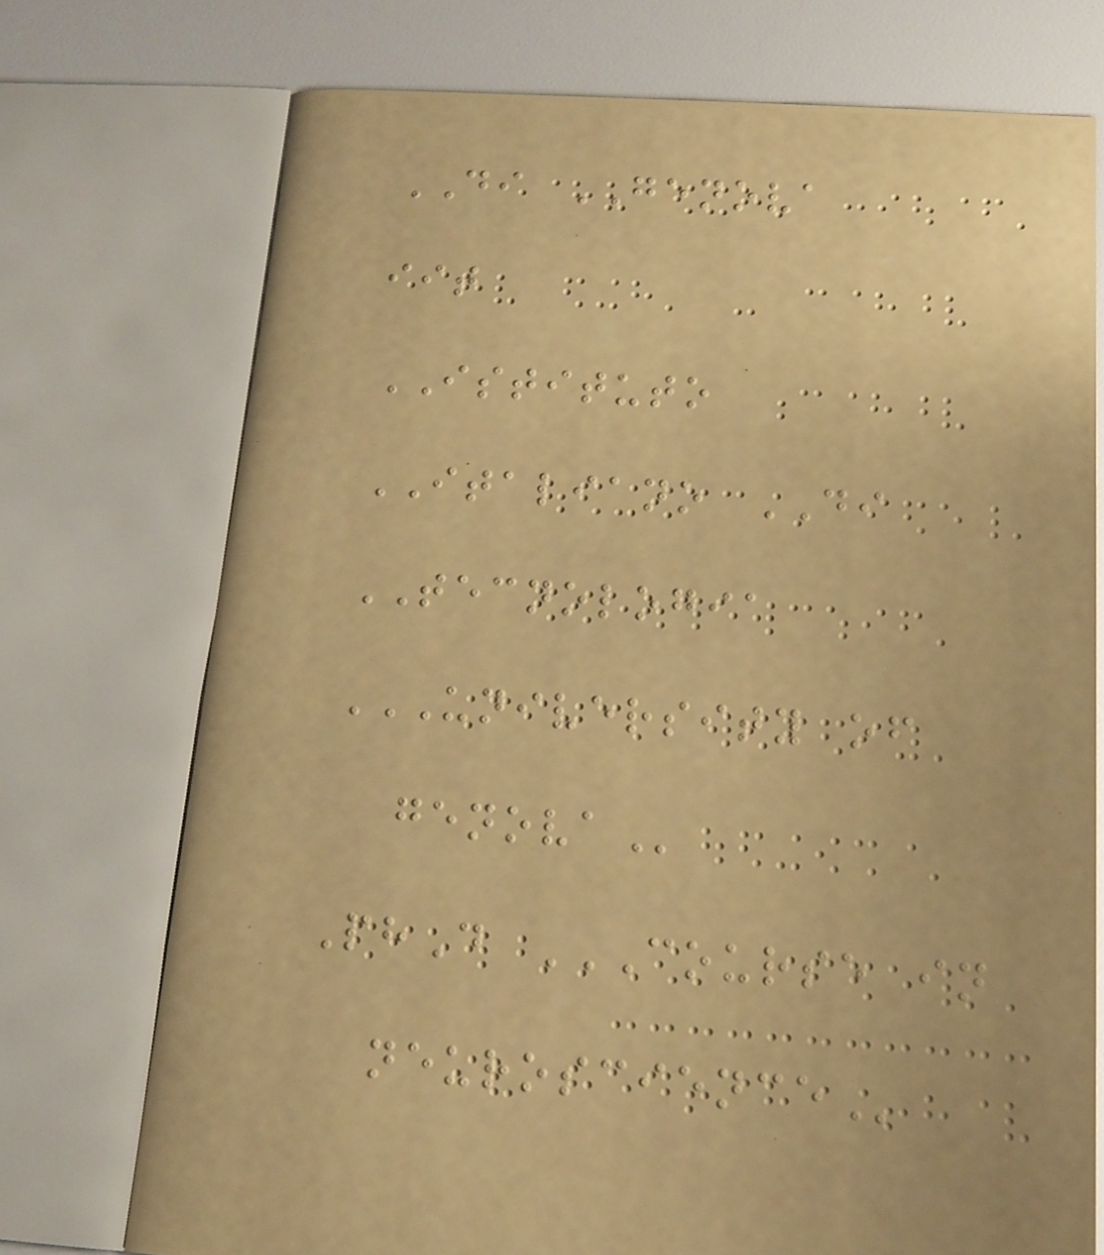DI GENOVA
iit
ISTITUTO
ITALIANO DI
TECNOLOGIA
UNIVERSITY OF
GENOVA
PhD COURSE IN
NEUROSCIENCE
